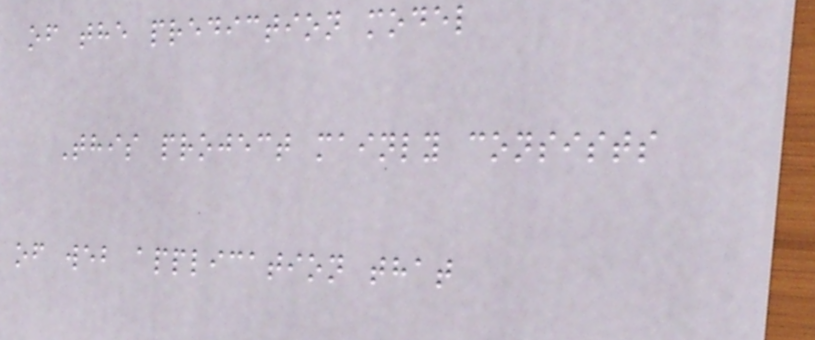of the prediction model
This project mainly consists
of web application that
